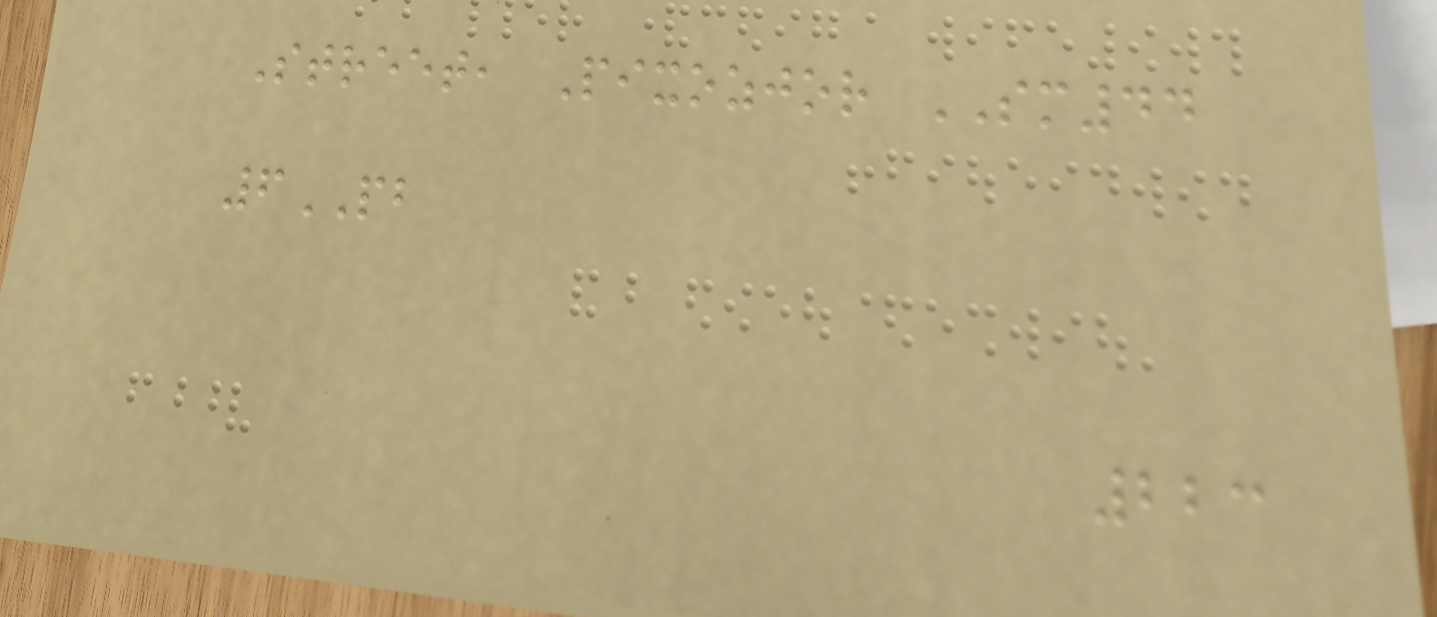Street, Pixozjor SM44
6PB
223
